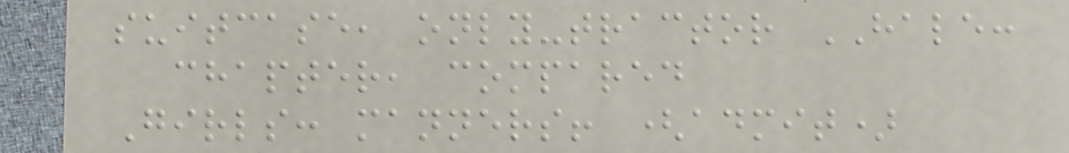suitcase, only-tractor HALE:
chapter, compared
Girls: manners! (admit)
